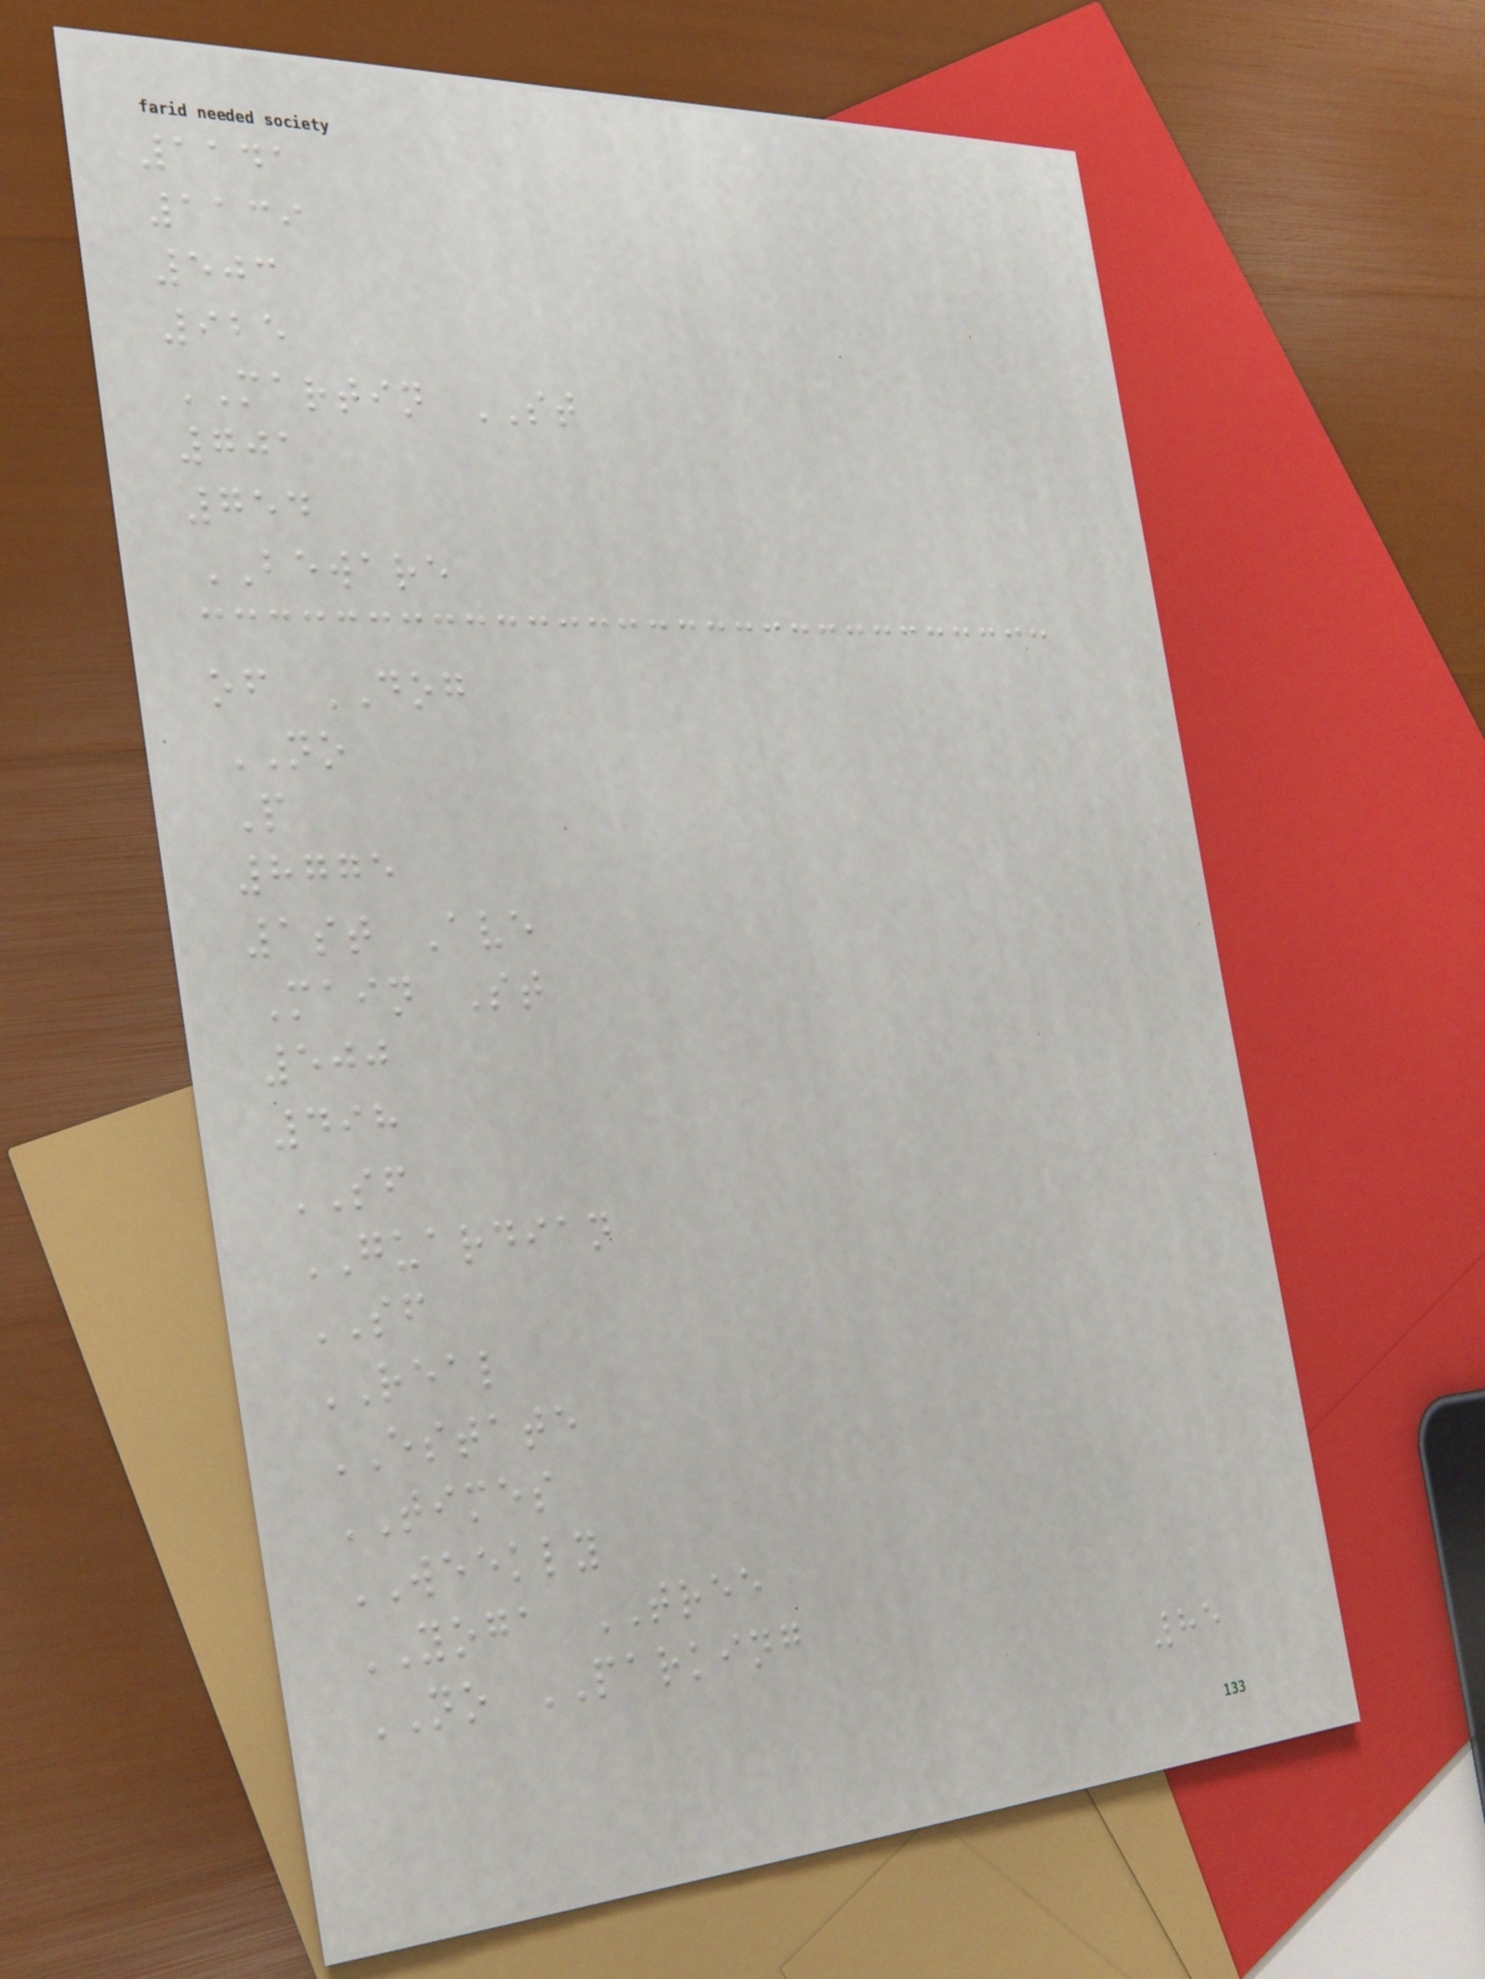1141
1139
503
925
MARTIN ST
701
754
BEWARE
of DOG
NO
P
8775
1st Ave
Main St
500
498
SF
GUARDIAN
SF
REAL
ESTATE
TIMES
WEEKLY
YOGA TREE
NO PARKING
85
